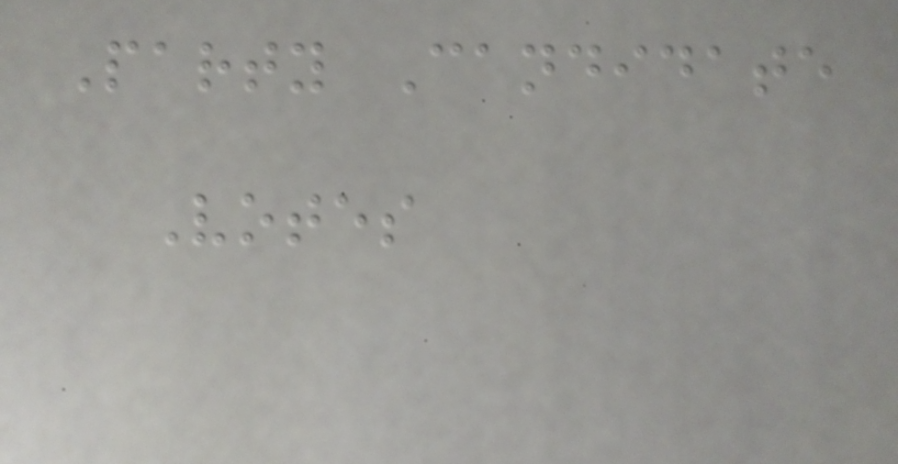Party Candidate
Votes
